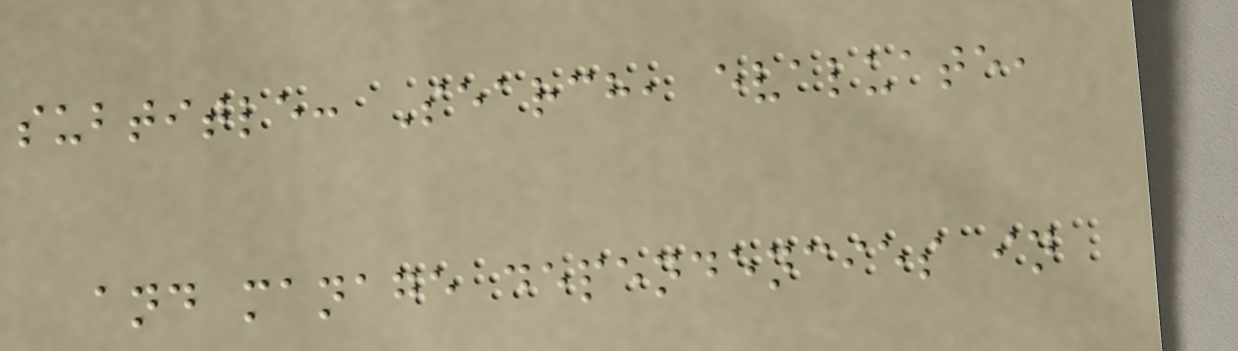subtitle: Search, evaluate,
and manage dependencies in
